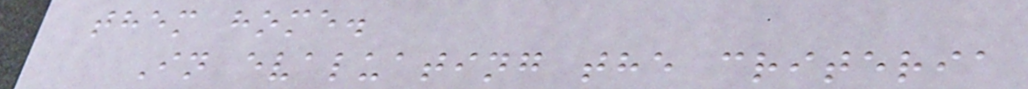them home.
In evaluating the criteria
